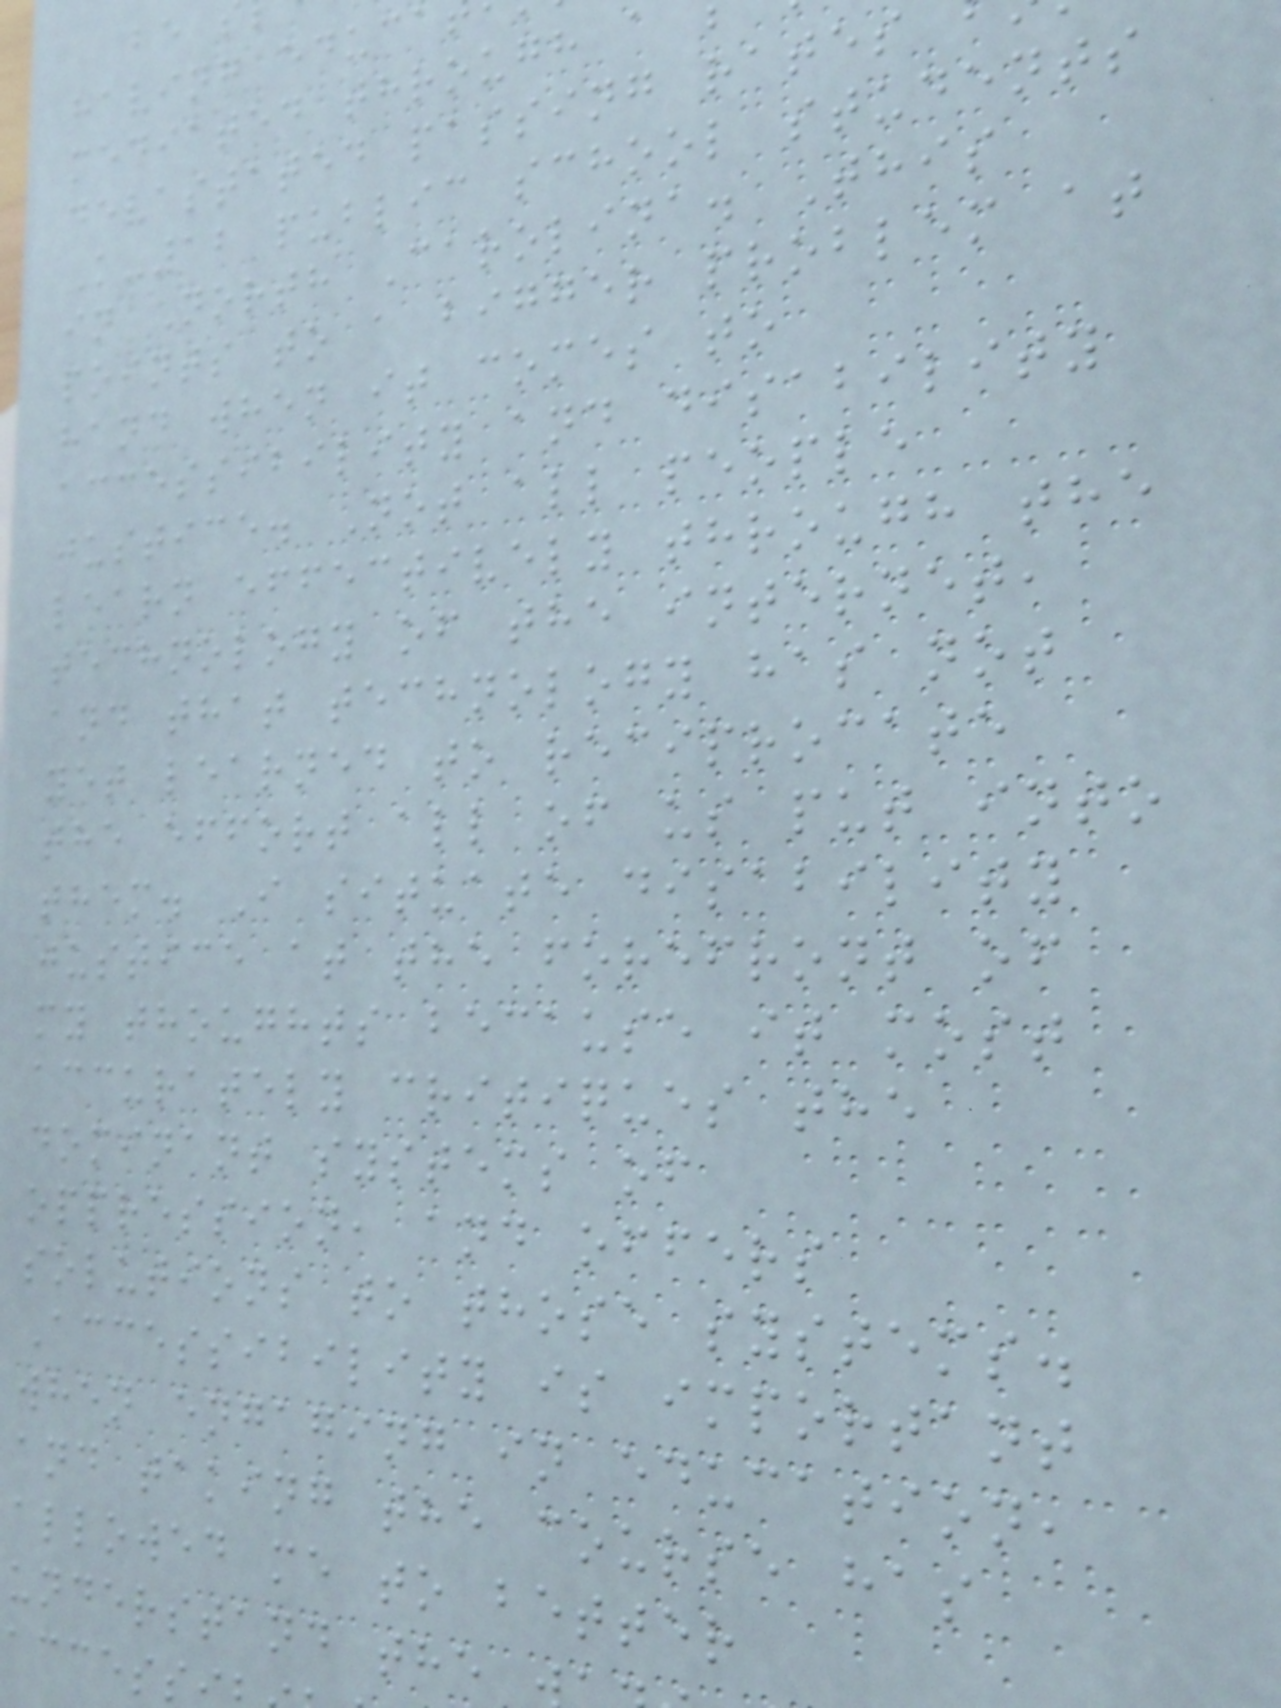having educa
mediated through a
devastated passing rates
K-12 public school students
in North Carolina. This
points to a bigger problem at
hand when it comes to
accessibility and disability
justice. Not all people
learn effectively through the
technology of the internet,
and that technology has not
yet learned to reciprocate
the effort all of us put into
them. I situate disability
justice at the forefront of
my thoughts because it most
accurately critiques the
dominant systems of
oppression, and offers
solutions to those systems.
Accessibility is important
when engaging in education,
and taking the course has
allowed me to better
understand the
